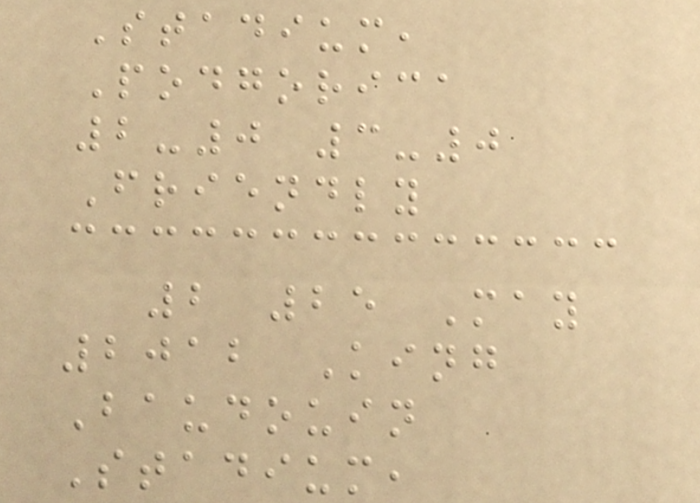Stadium,
Podgorica
2-0 3-0
Friendly
2 25 May
2012 King
Baudouin
Stadium,
